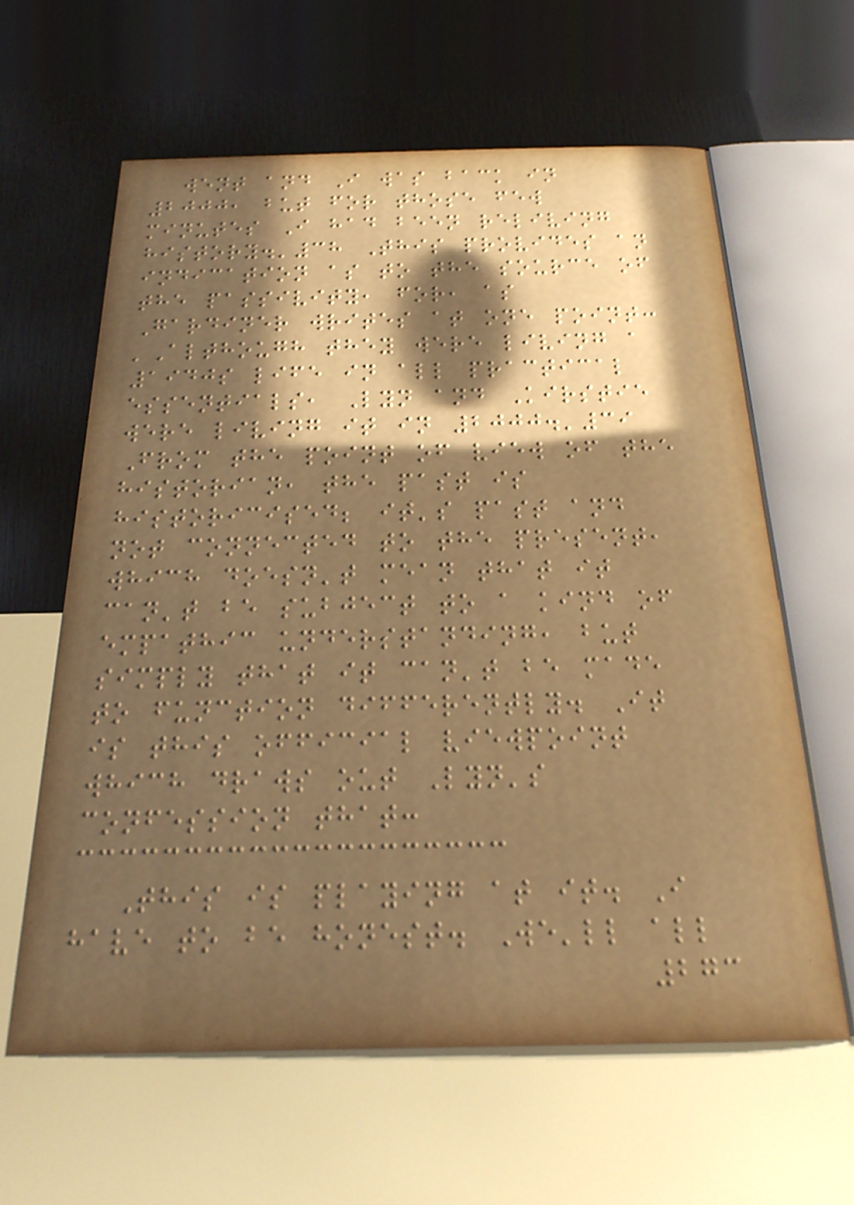went and I was back in
2000, but for those few
minutes I had been reliving
history.'38 This provides an
indication as to the source of
the passivity, for, as
Gardiner writes at one point:
'Although they were living a
1940s life in all practical
essentials, Lyn and Kirstie
were living it in 2000.'39
From the point of view of the
historian, the past is
historicised; it's past and
not connected to the present,
which doesn't mean that it
can't be subject to a kind of
empathic understanding, but
simply that it can't be made
to function differently. It
is this official viewpoint
which draws out Lyn's
confession that:
This is playing at it. I
have to be honest. We'll all
273
